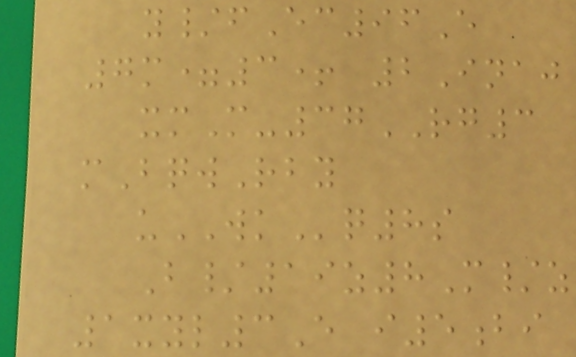y/fEc96E
7m=3+ 2Inaj
xmM-37RG3
mBqwRby
uWKq8s
B/19z8M/z
1xyl3E i5bi
